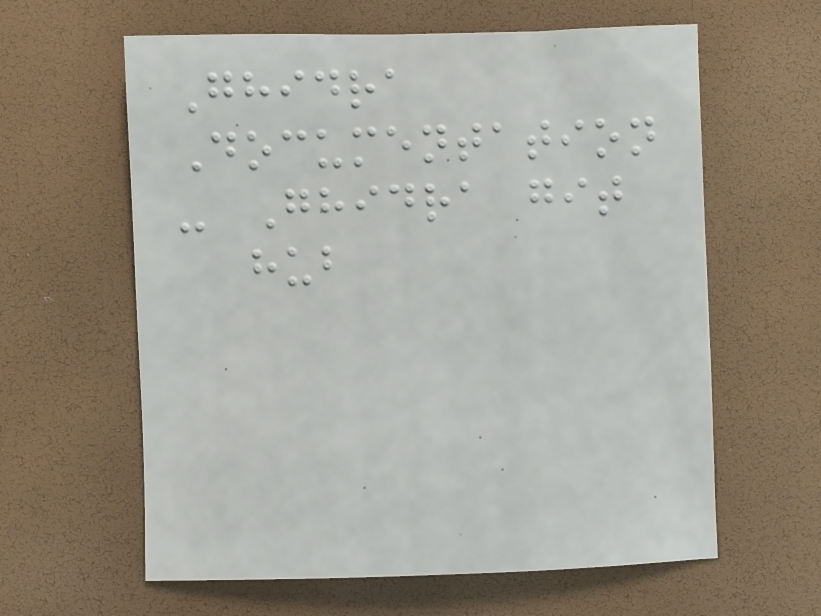Ghidra
Documentation
- Ghidra git
hub
